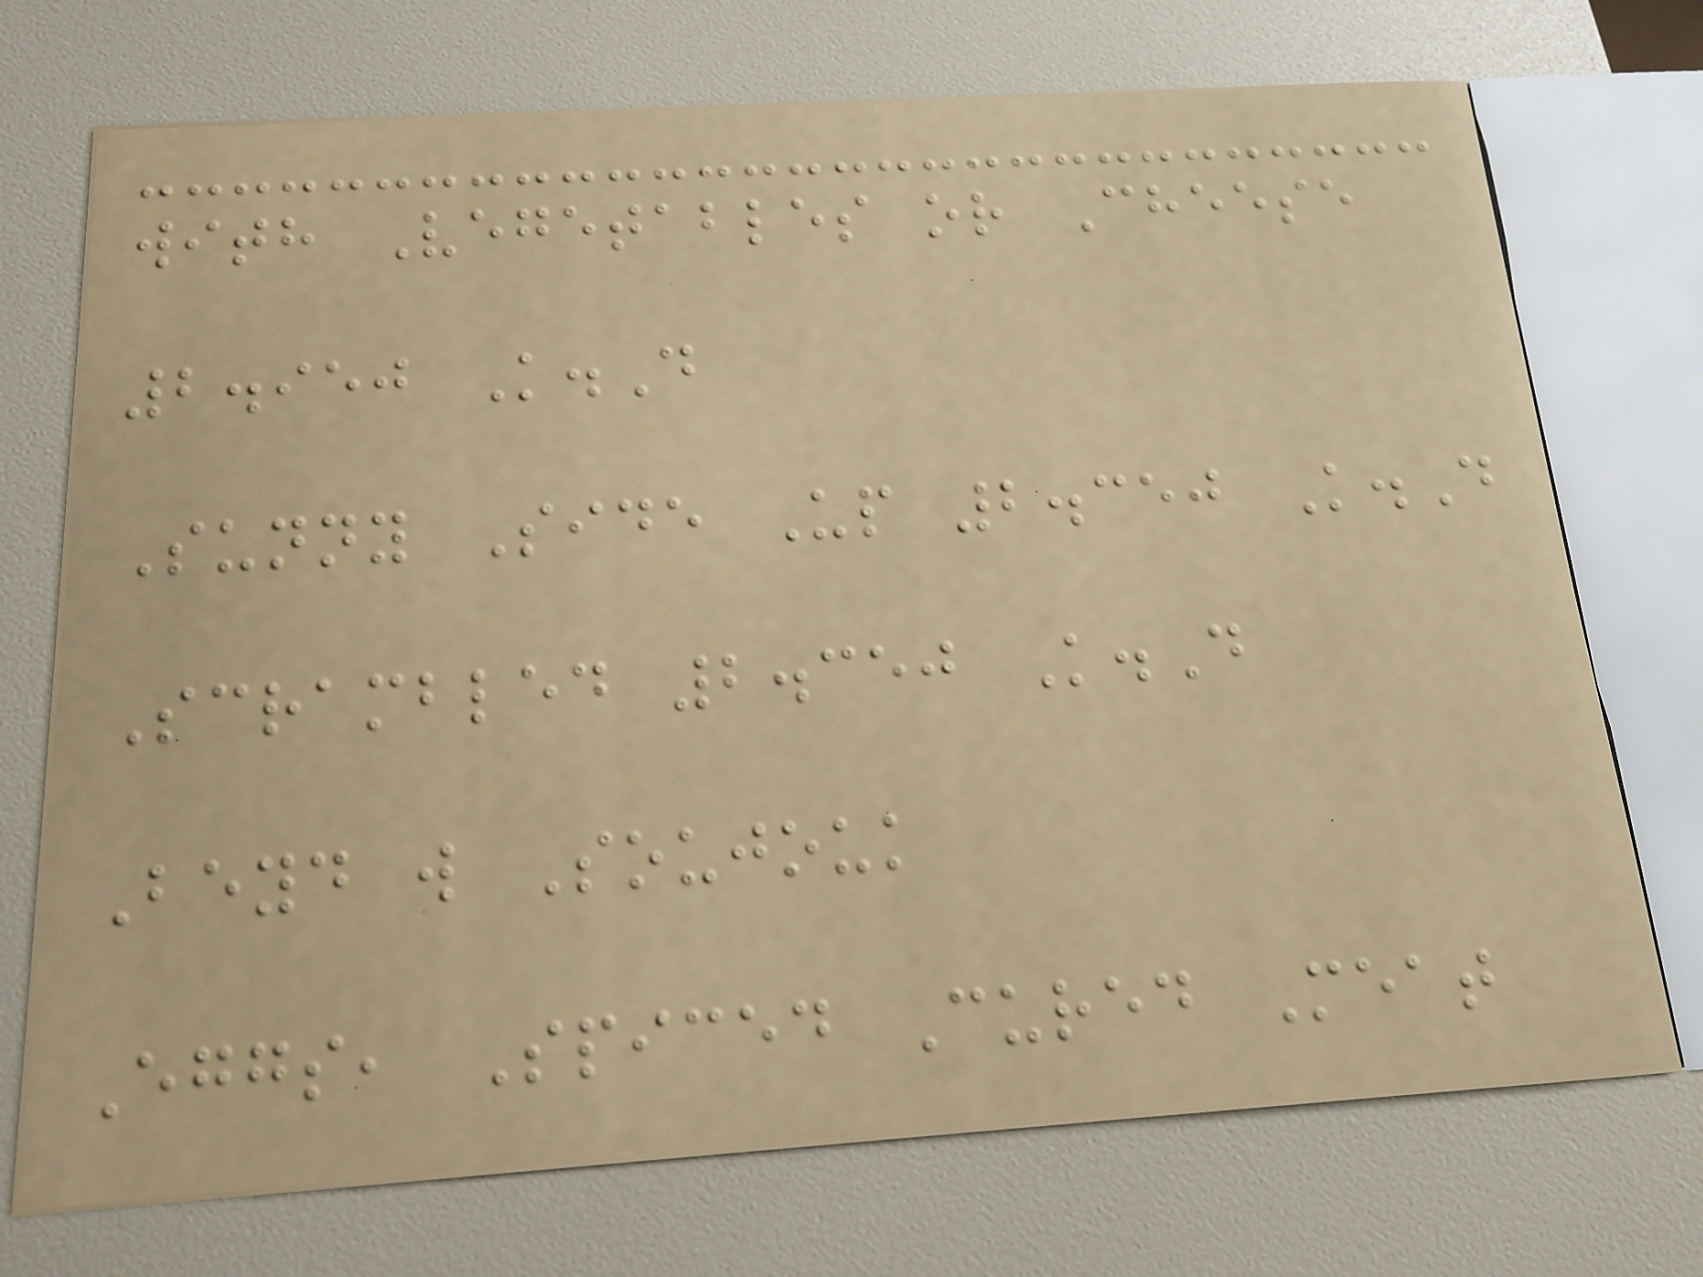with Vegetables or Cheese
2.950 K.D
Sunny Side Up 2.350 K.D
Scrambled 2.350 K.D
Beyd w Soujouk
Eggs, Spiced Cured Meat
